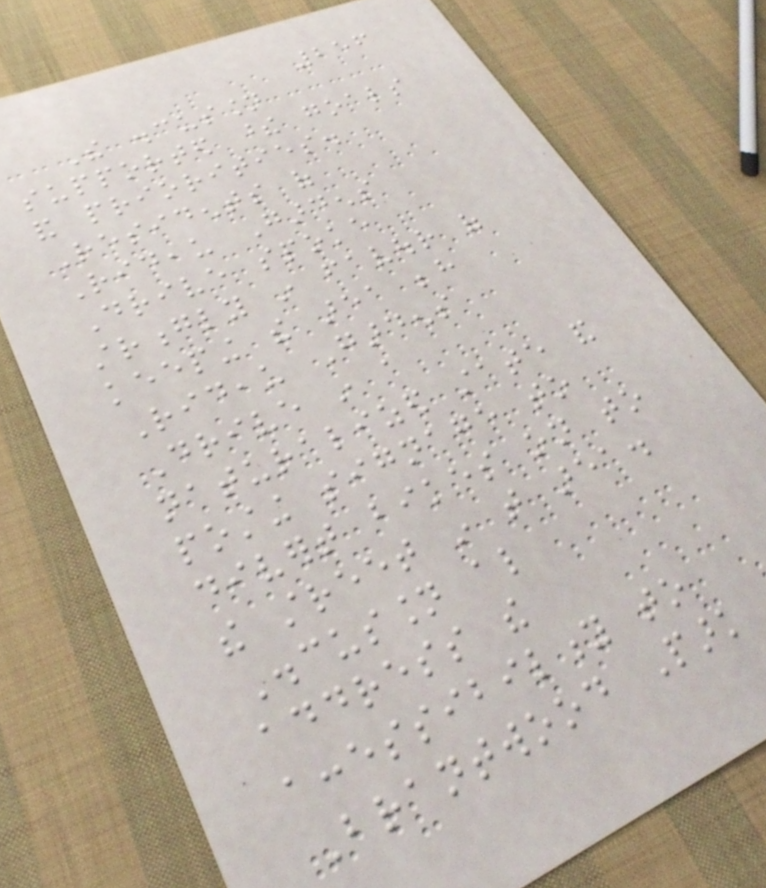256
The discussion
supported these goals
and priorities.
Residents of
Rideau Gardens
Drive spoke
strongly in favour of
keeping the area behind
Rideau Gardens
Drive in a
naturalized state and
posting signage to
divert bikes on to
the street in that area.
Discussion also
address the
accessibility to
Brantwood Park
